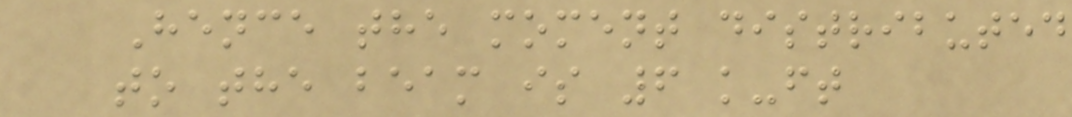Hence the moment distributed
to the beam is 6 k-ft
